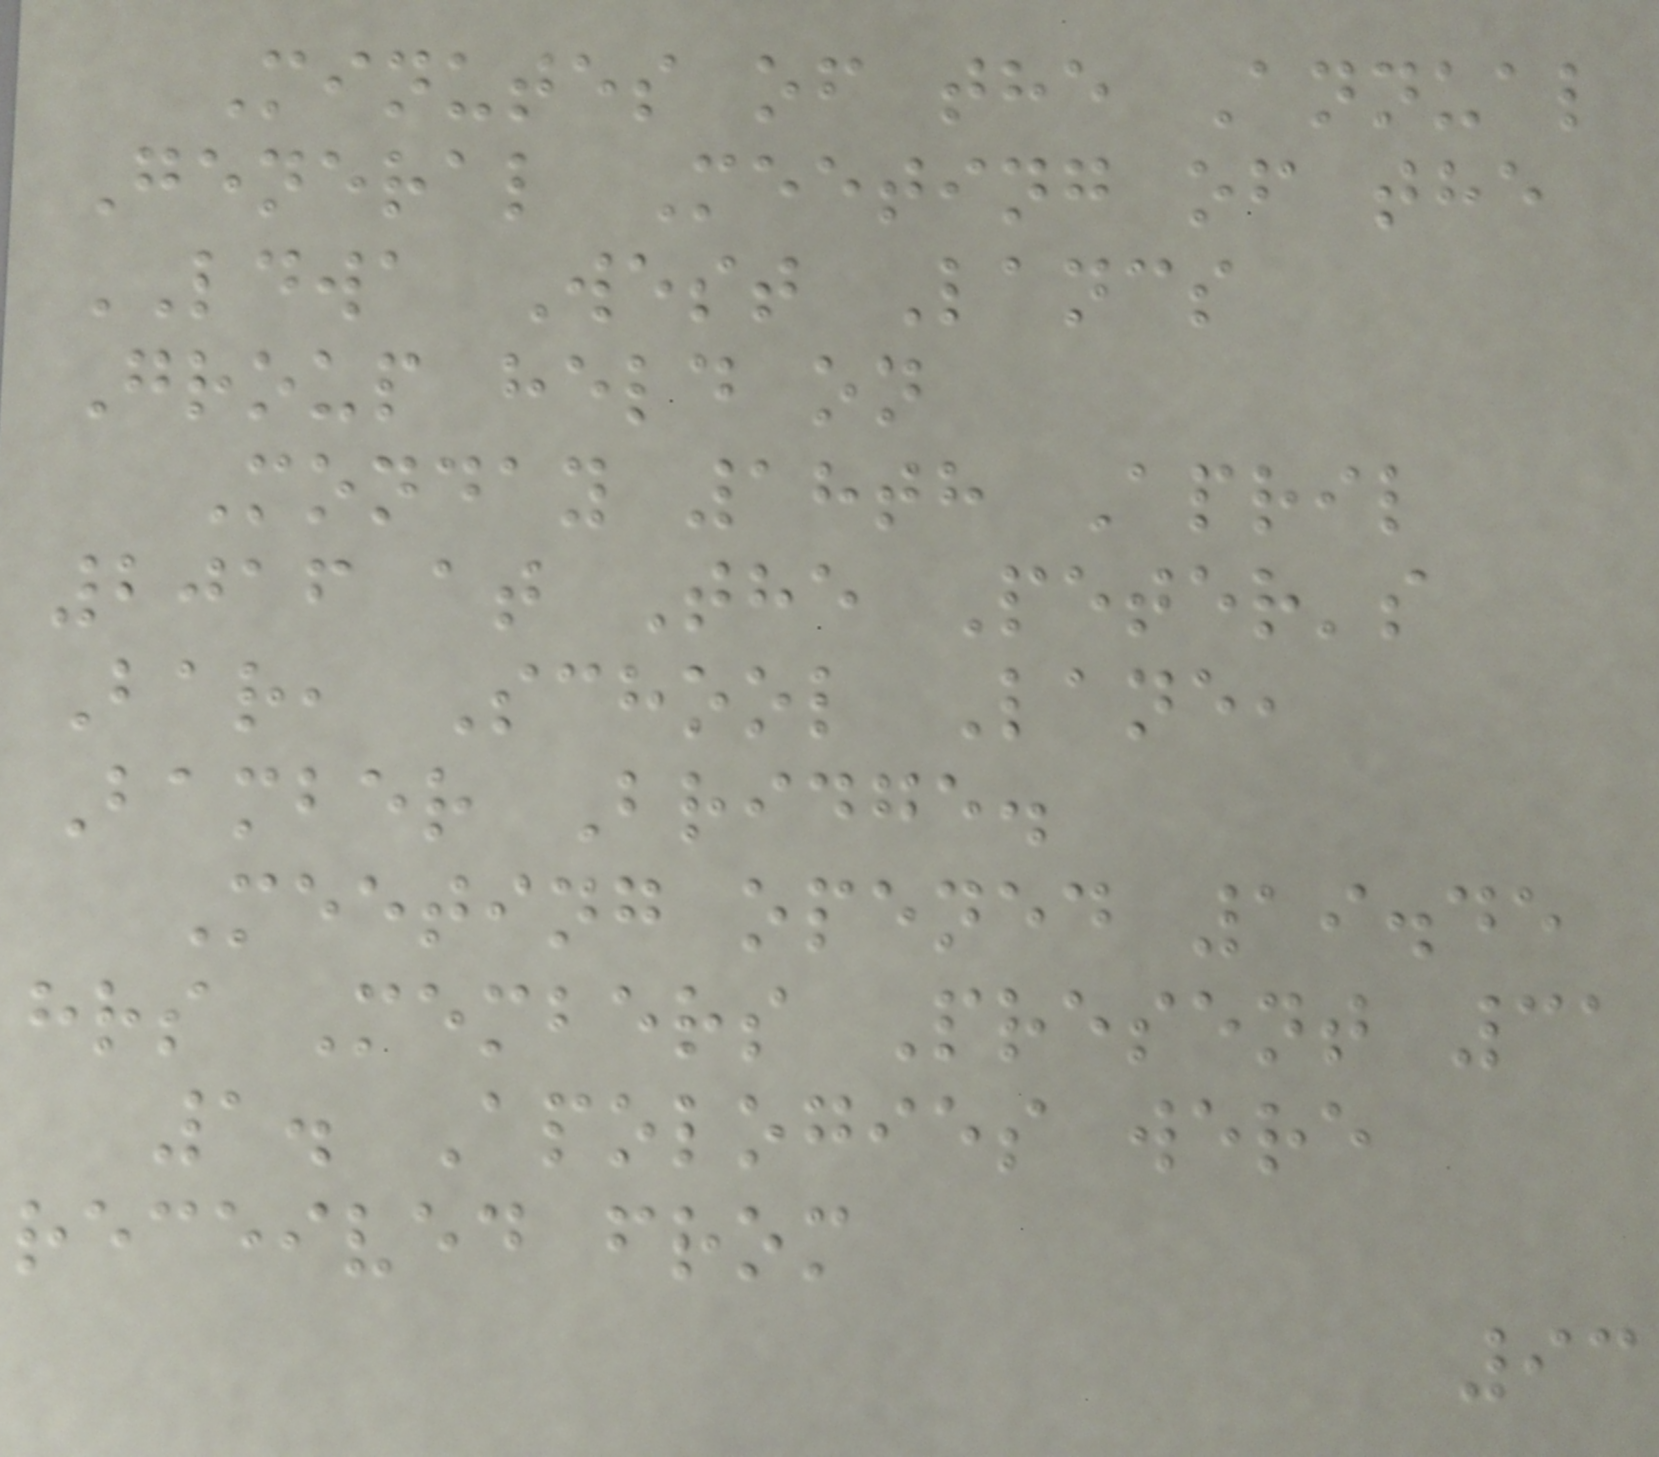Minutes of the Annual
General Meeting of the
LDWA West Lancs
Group held on
Monday 18th April
2016 at The Peter's
Bar, School Lane,
Bamber Bridge.
Meeting opened 19.45
hrs Members Present 31
1. Apologies were
received from
93
